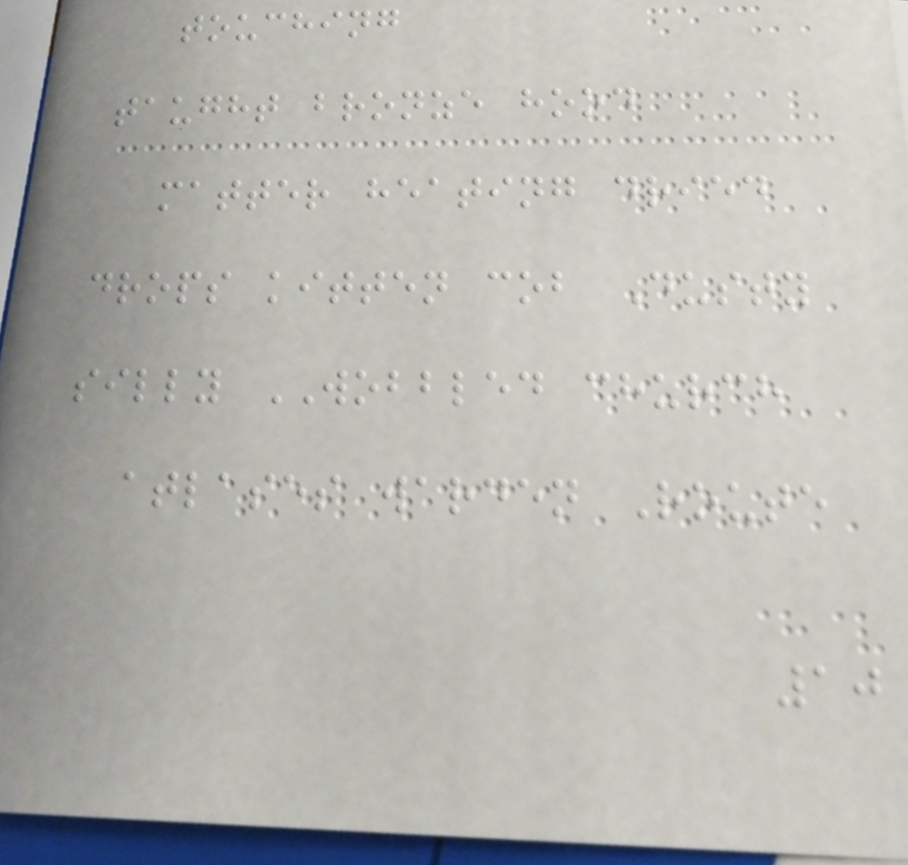touching
taught bronze hood
matter heating dried
drops kitten cob Dusty
silly WOBBLED church
atlases warden Route
10
